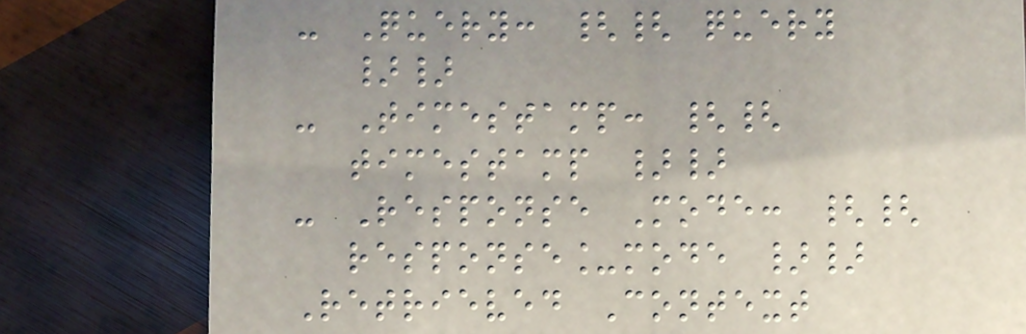- Query: {{ query
}}
- Timestamp: {{
timestamp }}
- Response Mode: {{
response_mode }}
Retrieved Context
